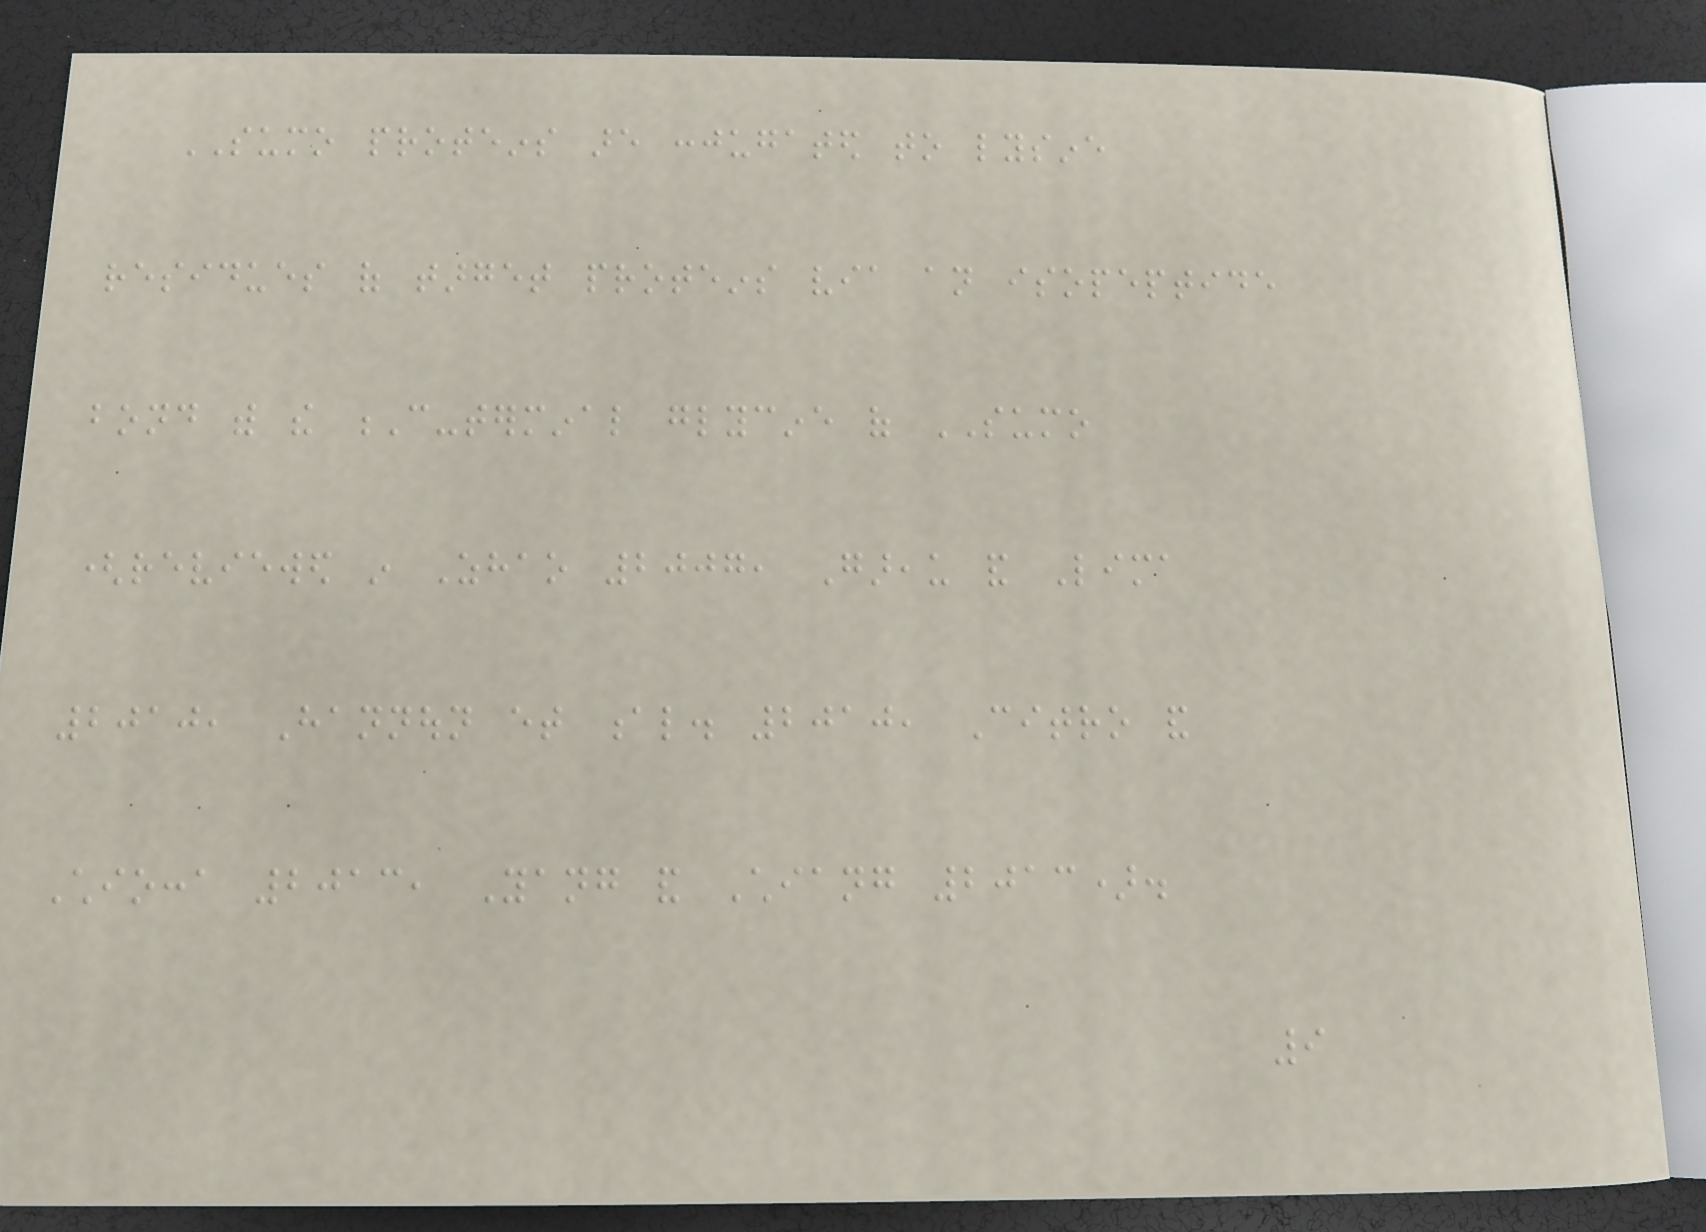SUMO proteins are conjugated to lysine
residues of target proteins via an isopeptide
bond with the C-terminal glycine of SUMO
(reviewed in Zhao 2007, Gareau and Lima
2010, Hannoun et al. 2010, Citro and
Chiocca 2013, Yang and Chiang 2013).
9
